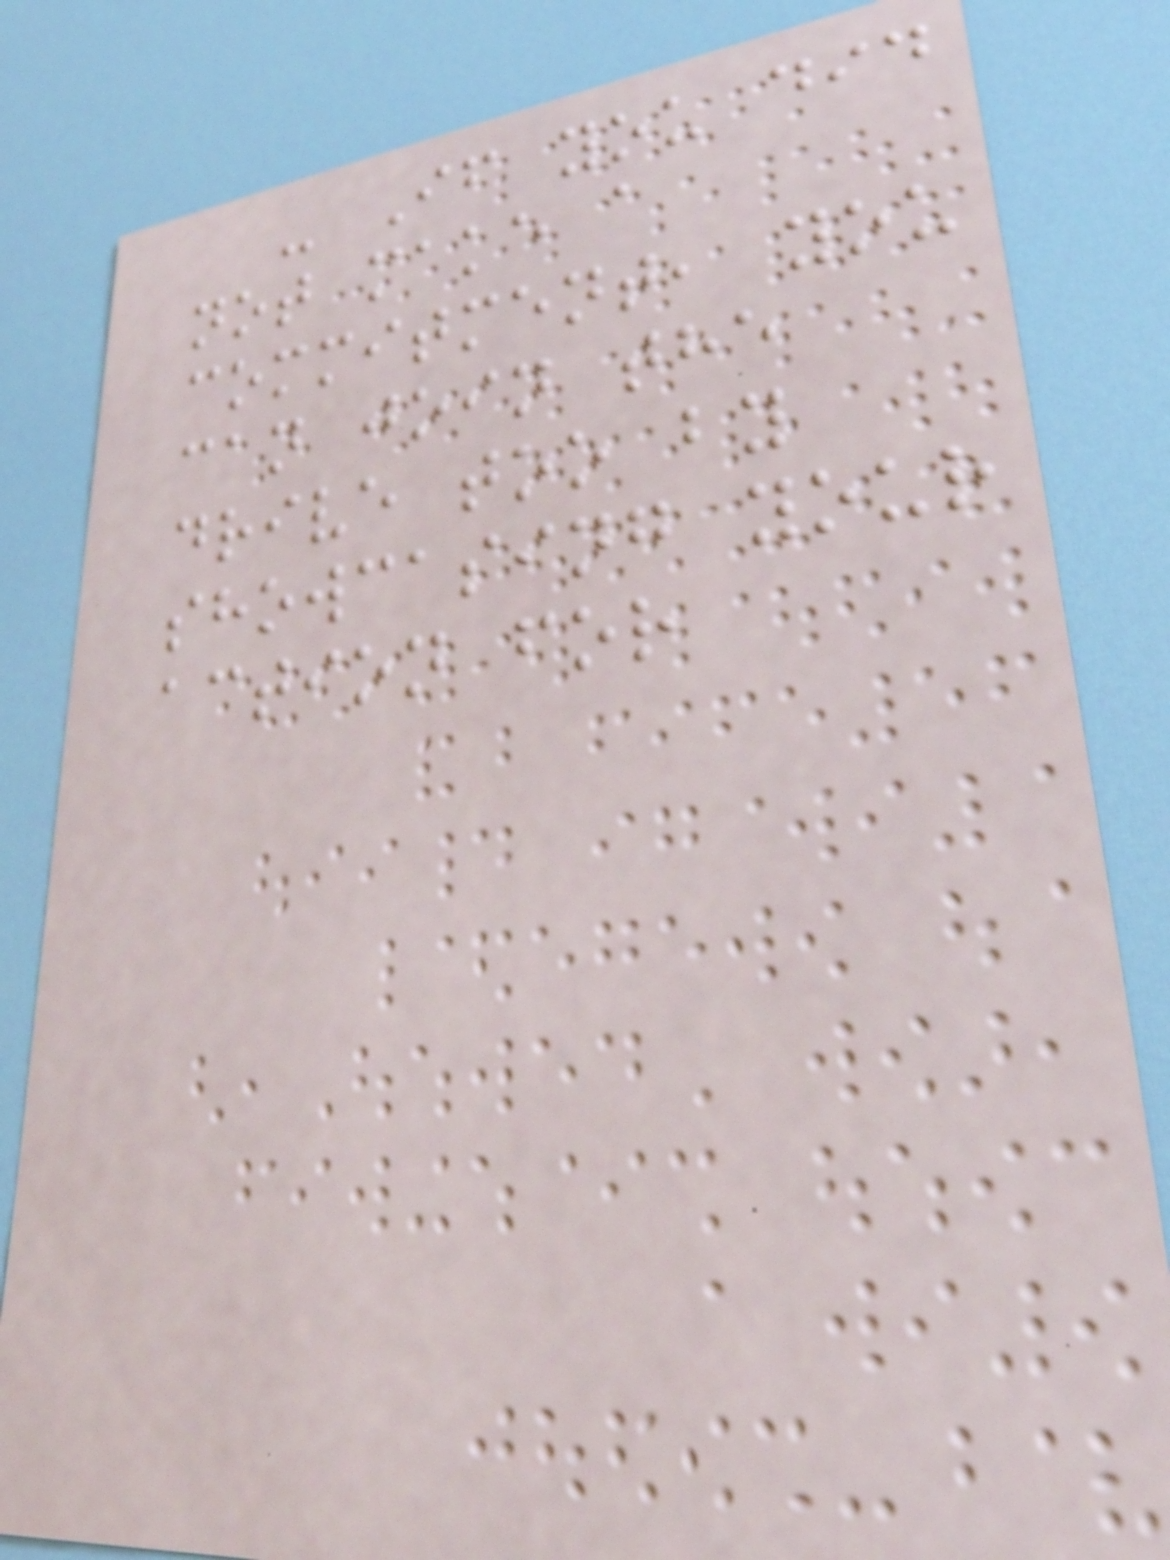- If you did
not make a
commitment, you
can join the
drive too by
showcasing your
action for
